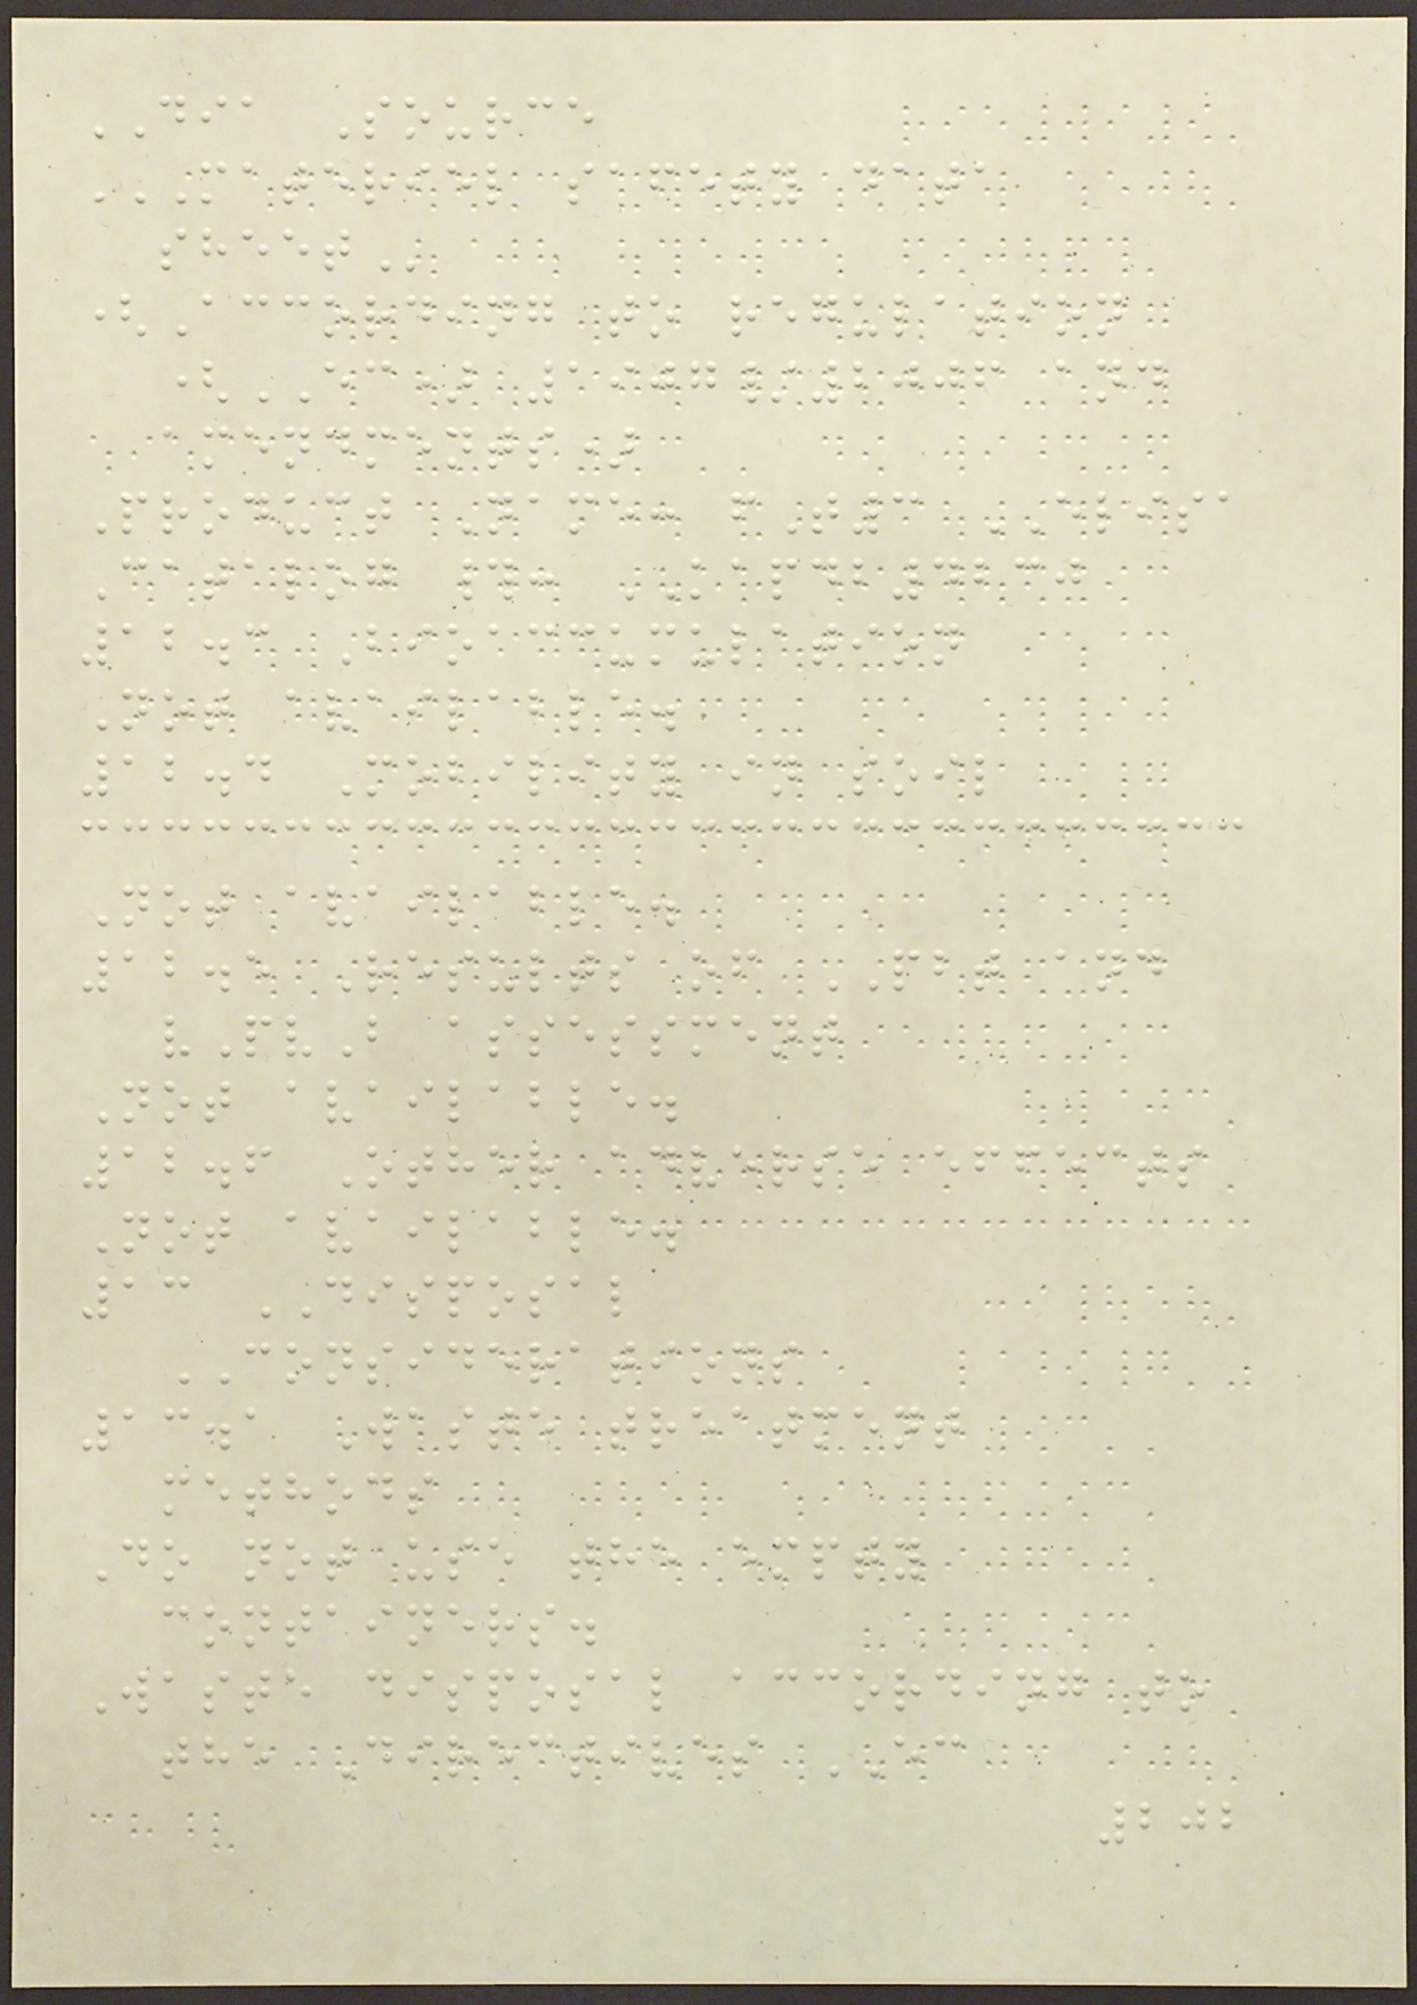DIA Source
MATERIEL SAFETY DATA
SHEET
(According to regulation
(EC) 1907/2006 and
amendments)
Product Name: fT3 ELISA
Catalog #: KAPDB4230
12.3 Bioaccumulation
Not available.
12.4 Mobility in soil
Not available.
12.5 Results of PBT and
vPvB assessment
Not available.
12.6 Other adverse effects
Not available.
13 DISPOSAL
CONSIDERATIONS
13.1 Waste treatment
methods
Do not use the empty
containers.
Waste disposal according to
the Directives EC
202
